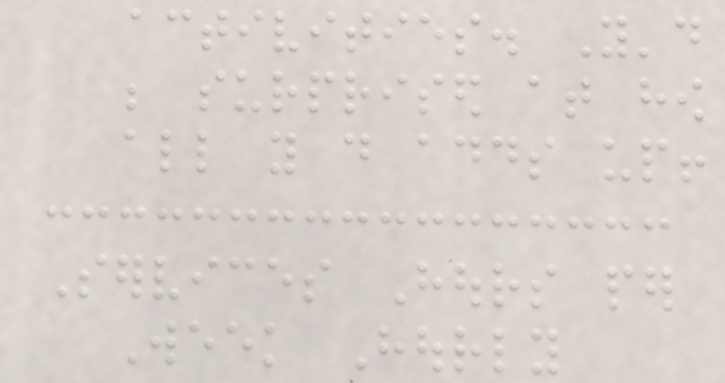activities. You'd
be surprised at how
all you do adds up!
Services Hours per
Week Hourly
